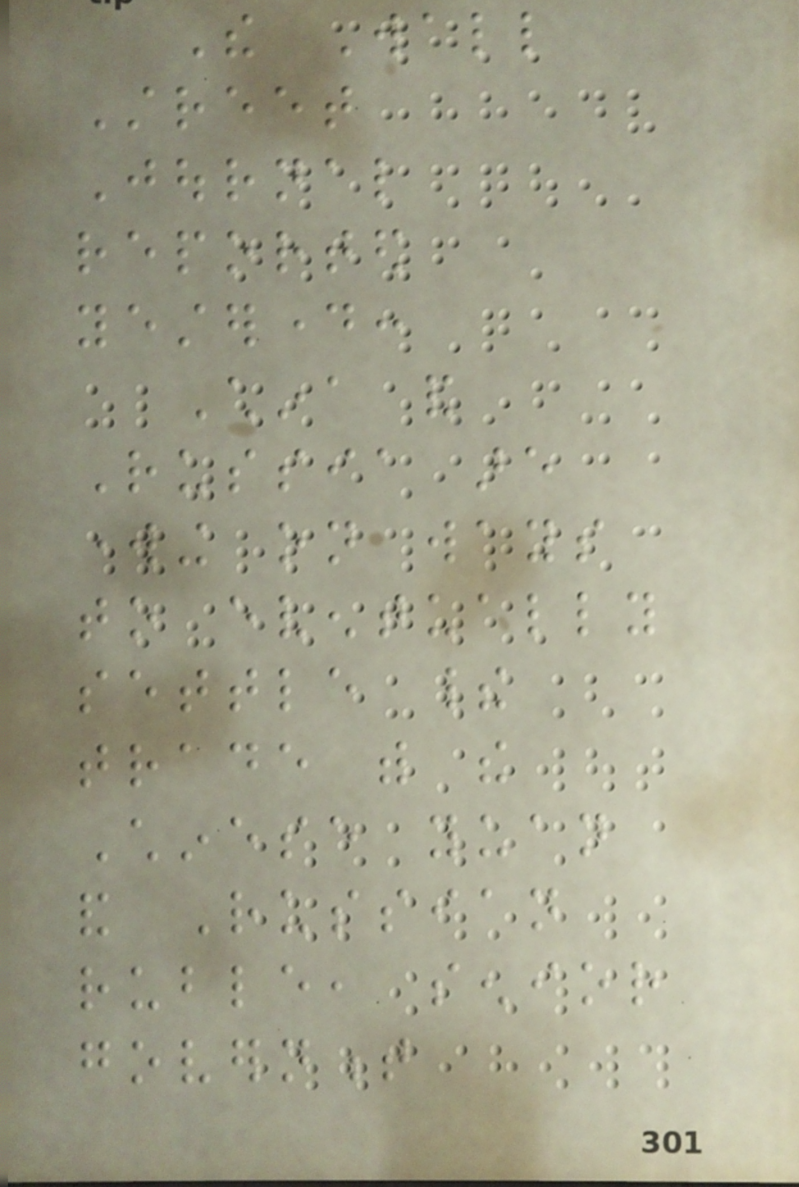The Wall
Street
Journal
reported
yesterday:
China and
Russia are
working on ways
to eventually
settle their
trade with the
Chinese yuan
and Russian
ruble, senior
government
